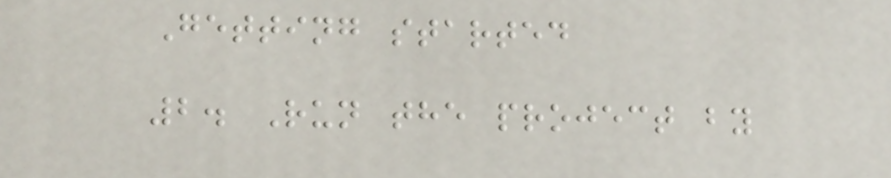Getting started
2. Run the project by
